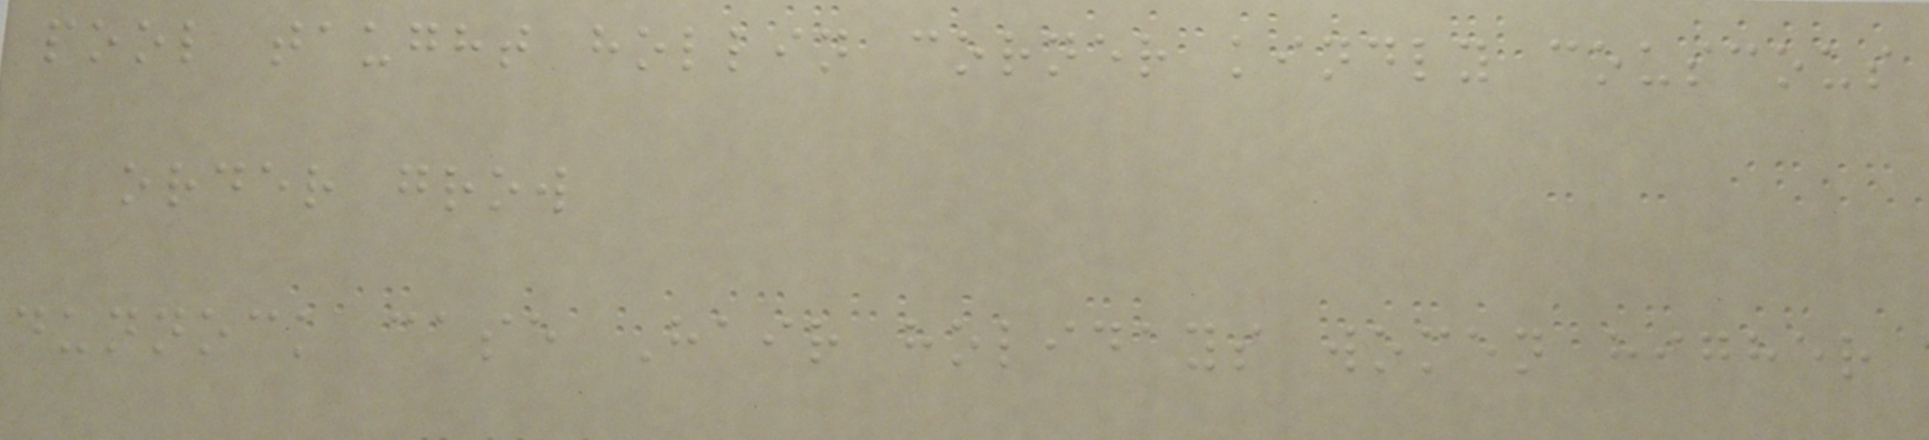pool taught hollin corner kindly couscous
order grow
dunnock case Hair holidays women higher
